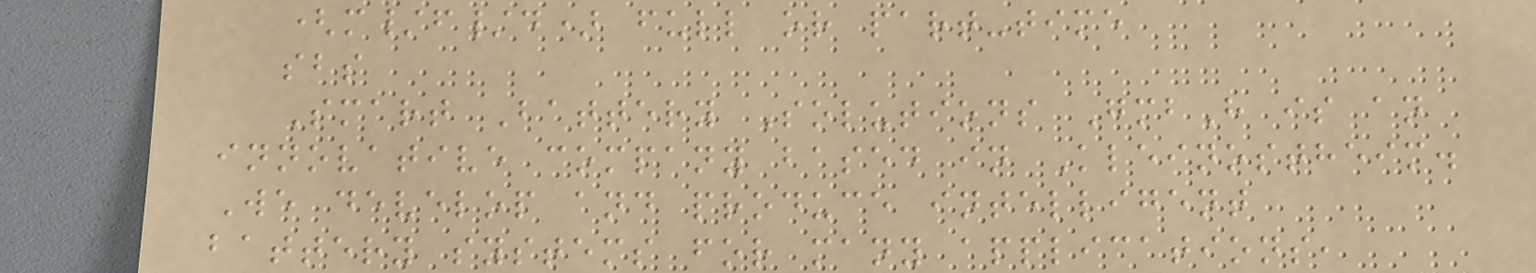(m/f/d) full or part-time
sbs
Smart Battery Solutions GmbH is an
innovative company based in Kleinostheim.
We develop and produce intelligent
battery systems for many applications,
